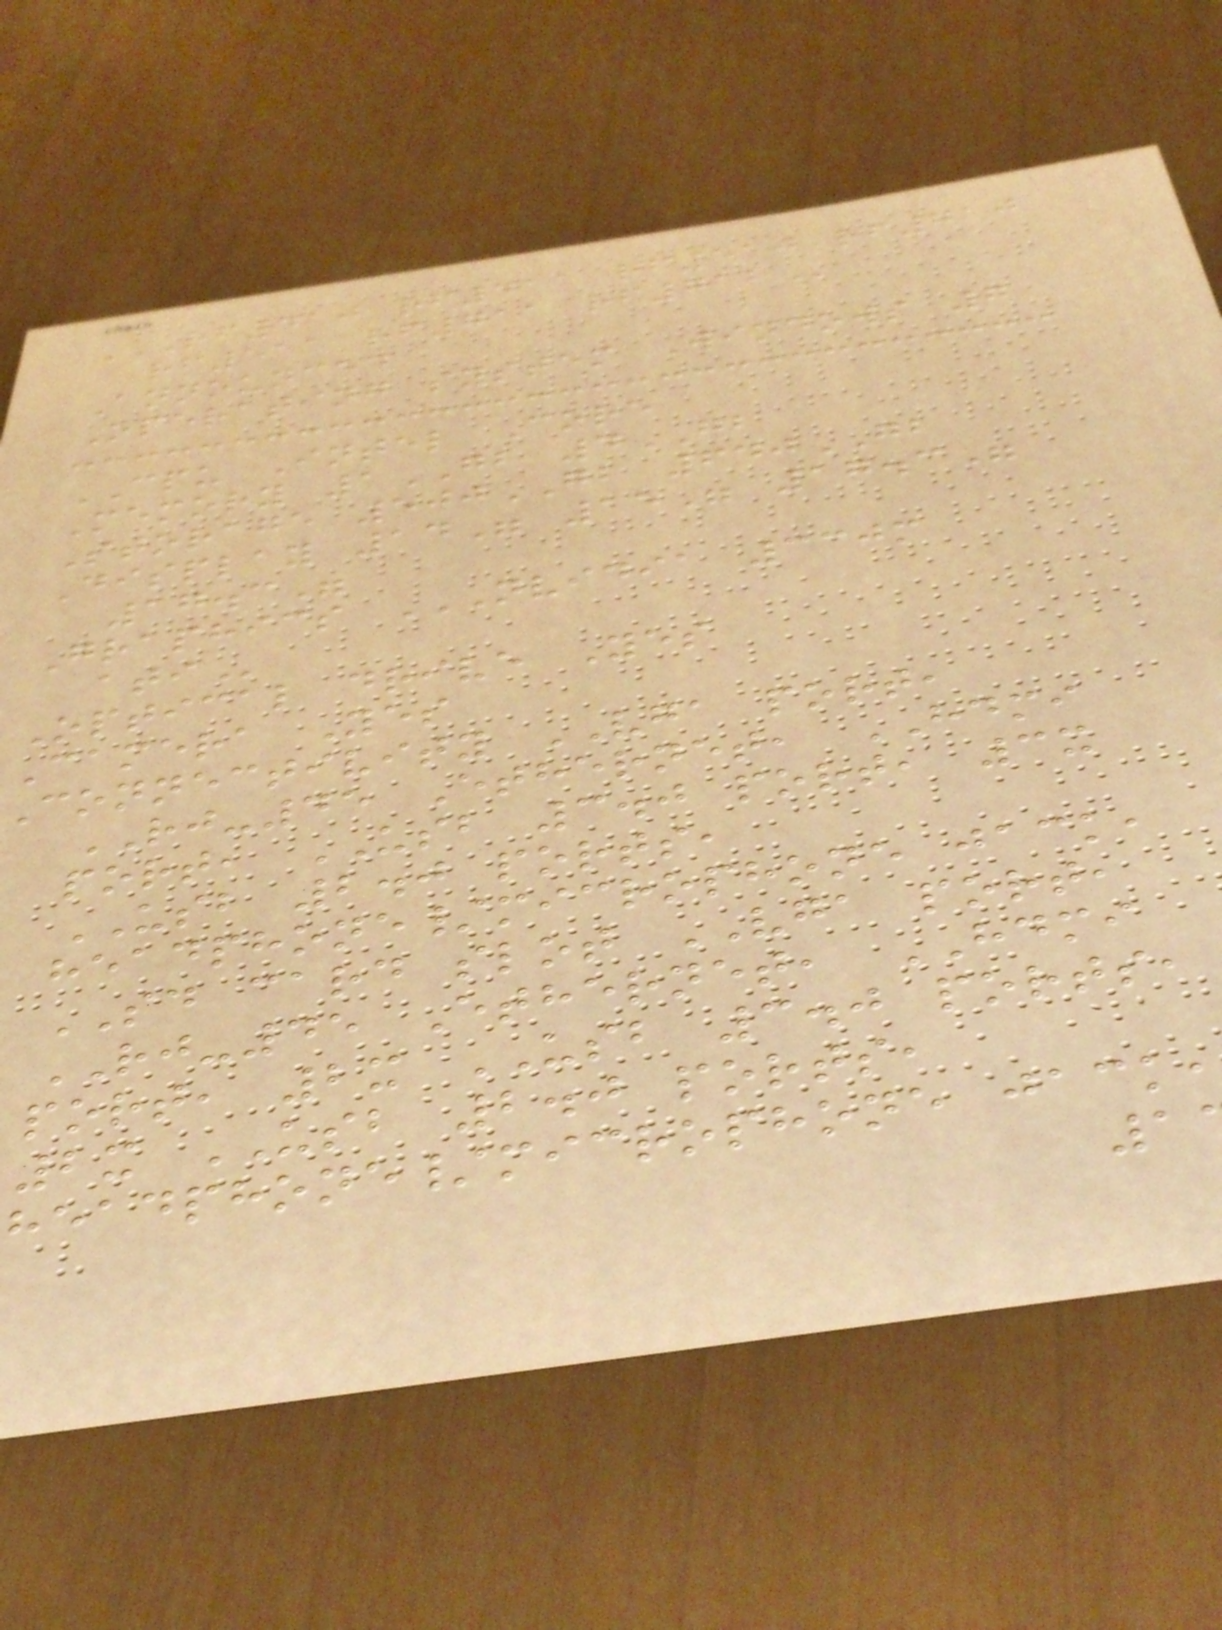RF410 RF411 RF510 RF710
rf511 rf711
Announced
Operating system Windows 7
CPU Intel Core
Memory 1GB 4GB
Storage 500GB 640GB
Display 14" 15" 17.3"
17.3"
Graphics NVIDIA 330M
Optical drive Yes
Camera Yes
Connectivity VGA port,
RJ-45 Ethernet, HDMI
port, USB 3.0 port, 3x
USB 2.0 ports,
headphone/microphone jack,
SD card slot VGA port,
RJ-45 Ethernet, HDMI
port, 2x USB 3.0 ports,
2x USB 2.0 ports,
headphone/microphone jack
